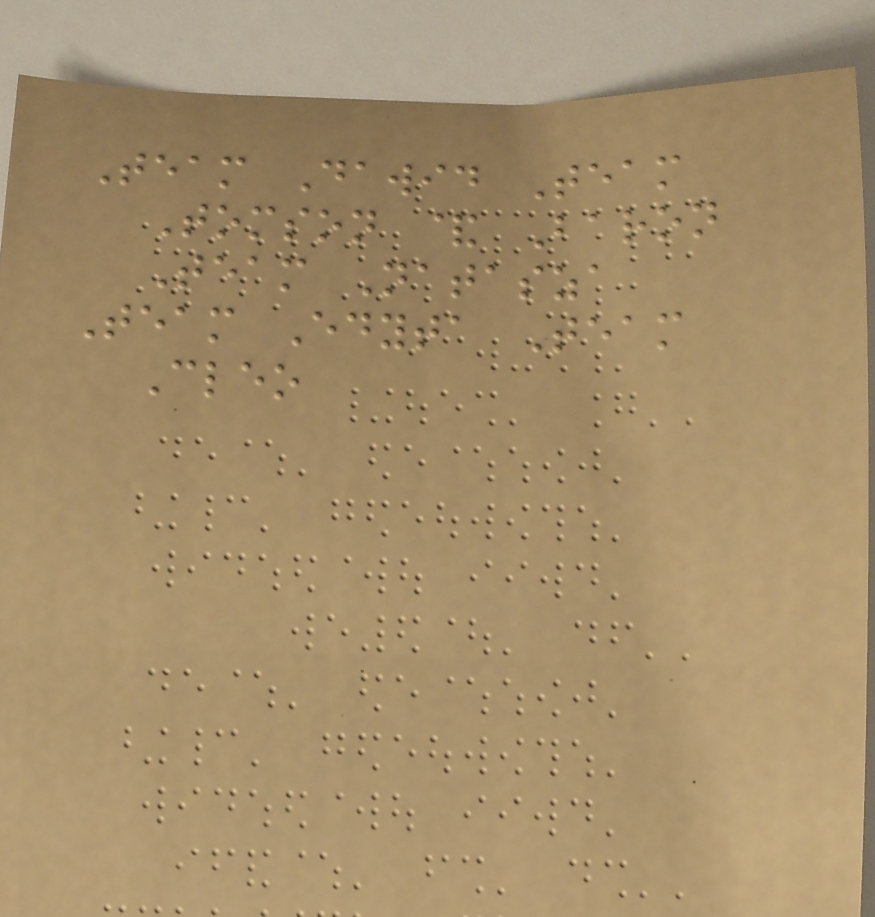Team Dawid Team
Tomson & Baron
Team Natasza
Team Edyta Team
Cleo
